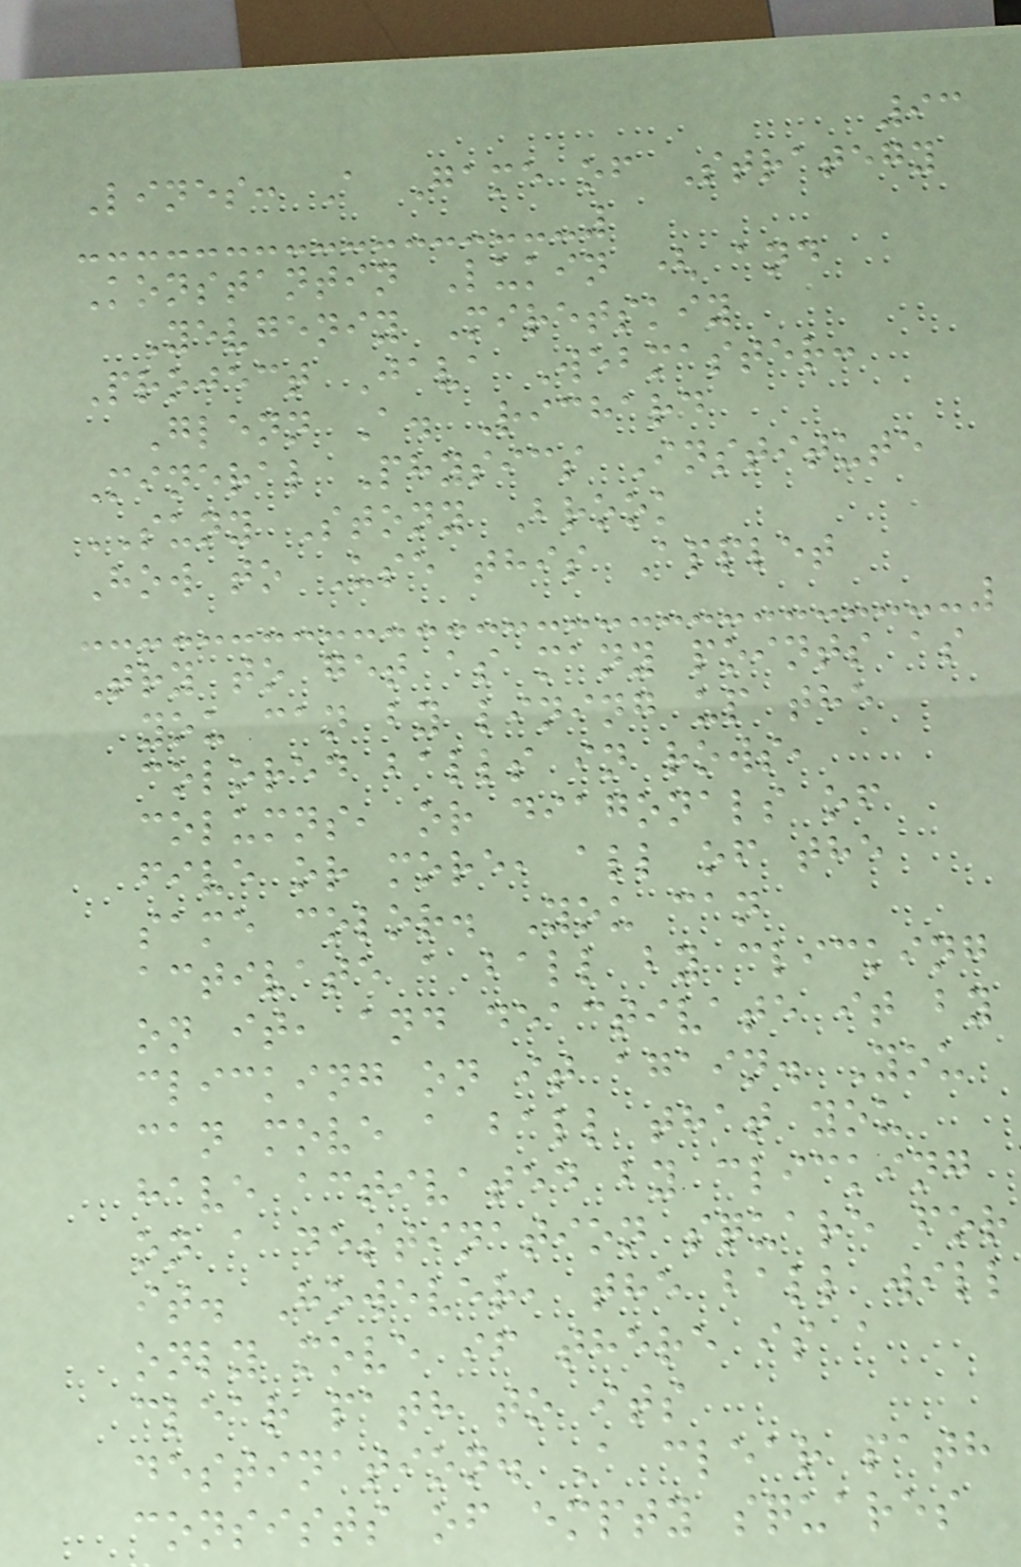93
Lines: A Game of Strategy
Konstantin Lukin ( and
Yevgeniy Miretskiy
Project Java Webmaster:
Glenn A. Richard
Mineral Physics Institute
SUNY Stony Brook
How to Use this Applet
Try to get as many points as
you can by lining up the
colored balls in rows,
columns, or diagonals of
five or more, all of the
same color. You can
activate a ball by clicking
on it, and deactivate it by
clicking on it again. You
can move a ball that you
have activated by clicking
on a destination square for
it. However, the ball will
only move if there is a
clear path to its
destination. A clear path
consists of empty squares
